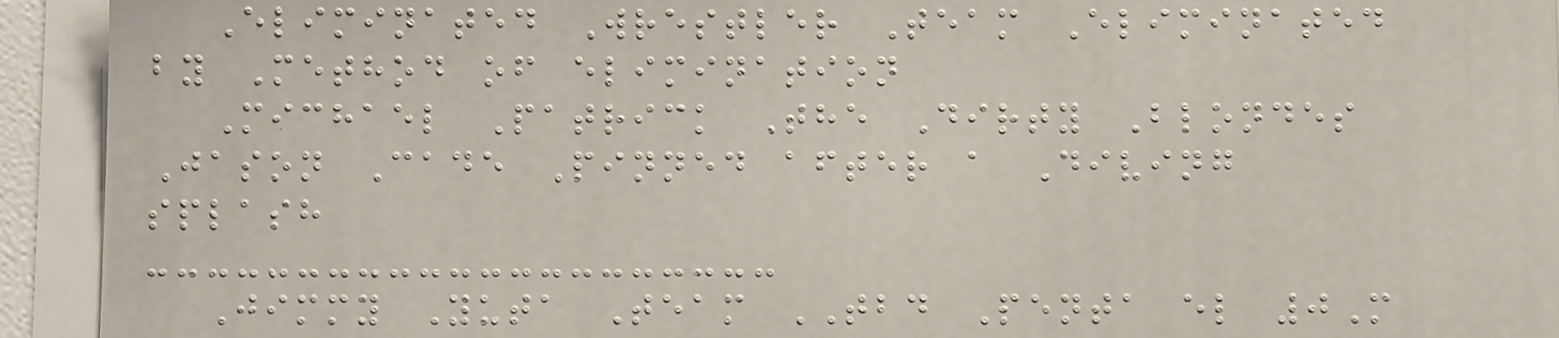Eliminated Wrestler Team Eliminated
by Method of elimination
Michael Patrick The Dirty Blondes
Jason Cade Pinned after a Diving
splash
Jimmy Yuta Team TBD Penta el 0M
